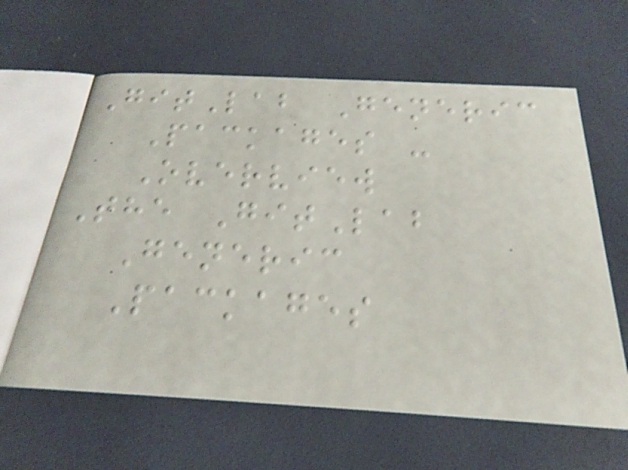GitLab Generic
Packages -
Overview
The GitLab
Generic
Packages
